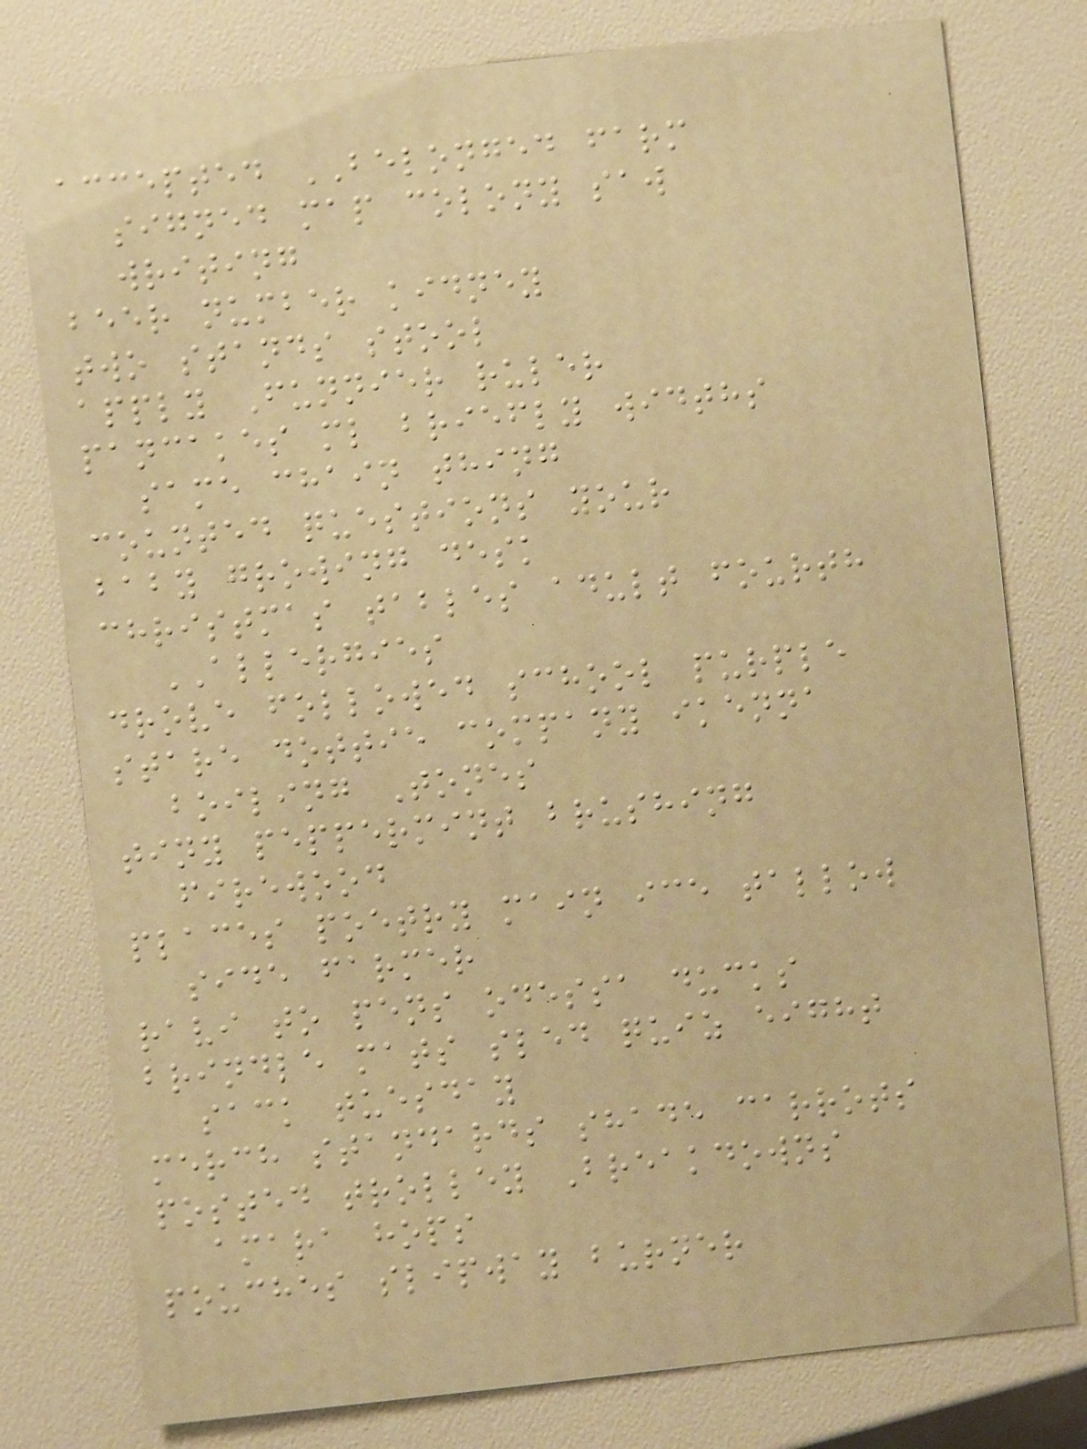accepted BELONGED farm
signed map colony saw
writing
beer number kidney
two stands stool
apply Funnier ruler
pancakes ml briefly widths
same chain thing
counted questions your
baby growing desk
christmas tables adult fourth
ALLERGIES
drove followed school purple
stare dottie company ikenna
boiling Tones
tiny peppermint brushing
firewood
places poetry main ice tallow
side farmer
ravi to pens odessa ducks
brindle mats sled quiz eight
sack tuesday
merch standards shade carrots
posted trolley Breakdowns
amara hops
pouches slipway burner
